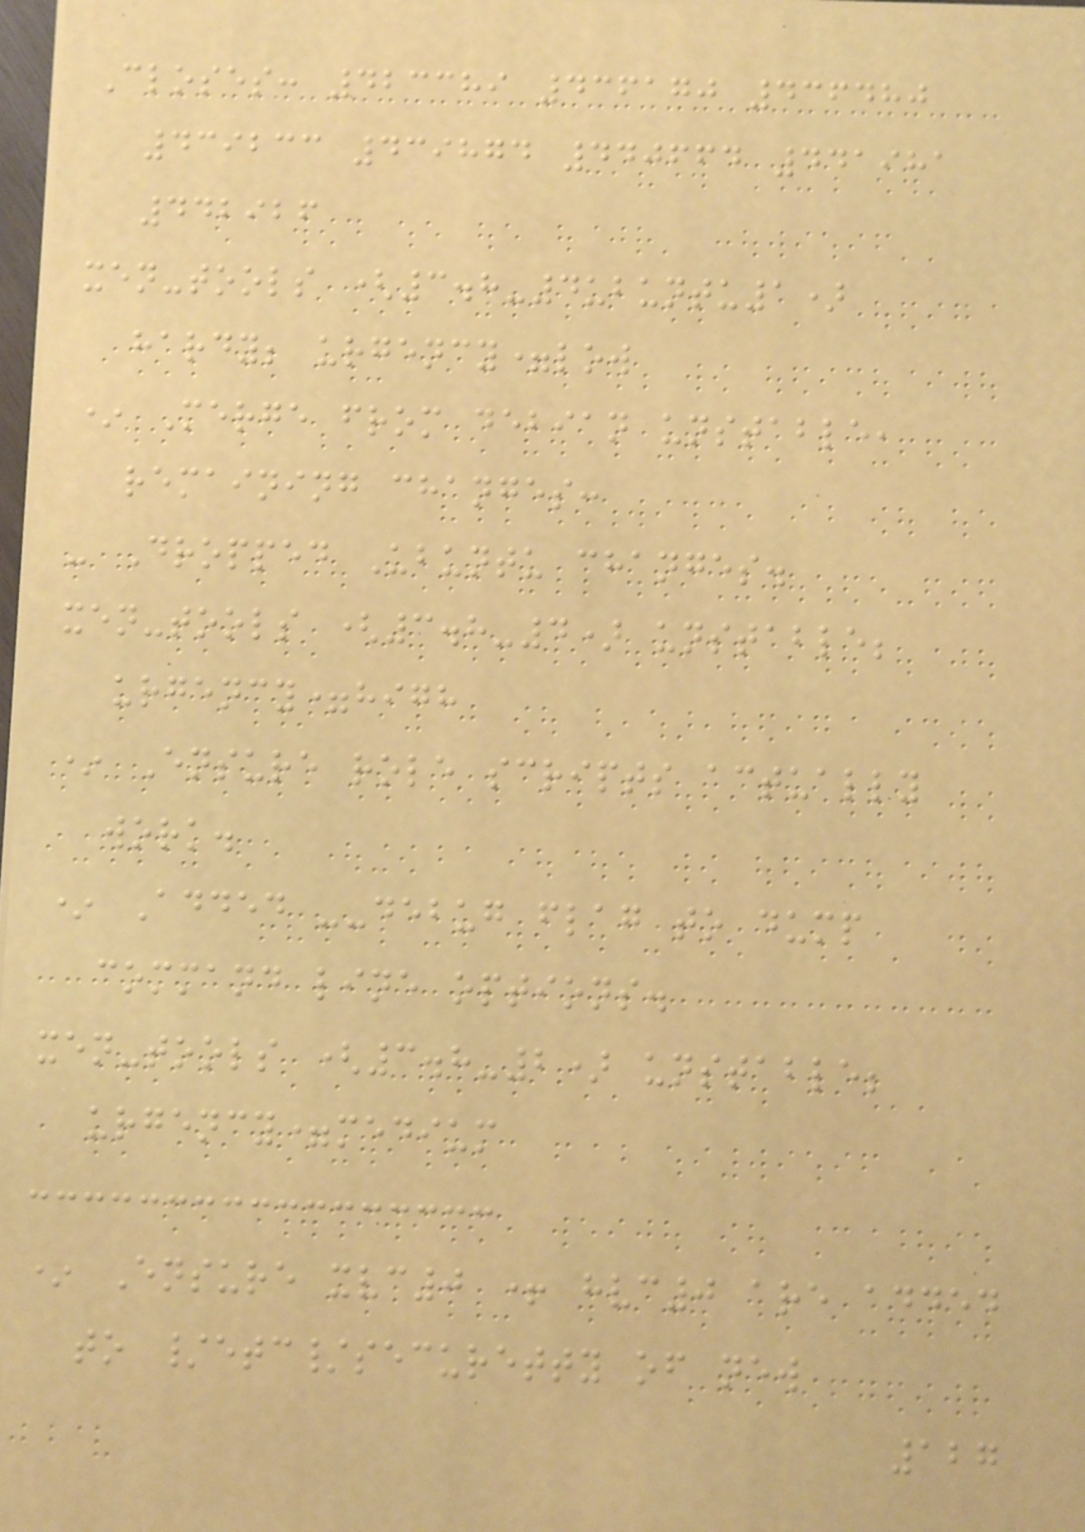Closes: 423389 436170 436480
439233 439874 440664 441981
442926
xen-tools (3.8-4ubuntu1)
hardy; urgency=low
* Merge from debian unstable,
remaining changes:
- Dropped Ubuntu changes.
xen-tools (3.8-4) unstable;
urgency=high
* Ensure role scripts actually
work.
* Added --debug flag to dump
command line options.
xen-tools (3.8-2) unstable;
urgency=medium
* Ensure xvc0 + hvc0 are added
to /etc/securetty of new
127
